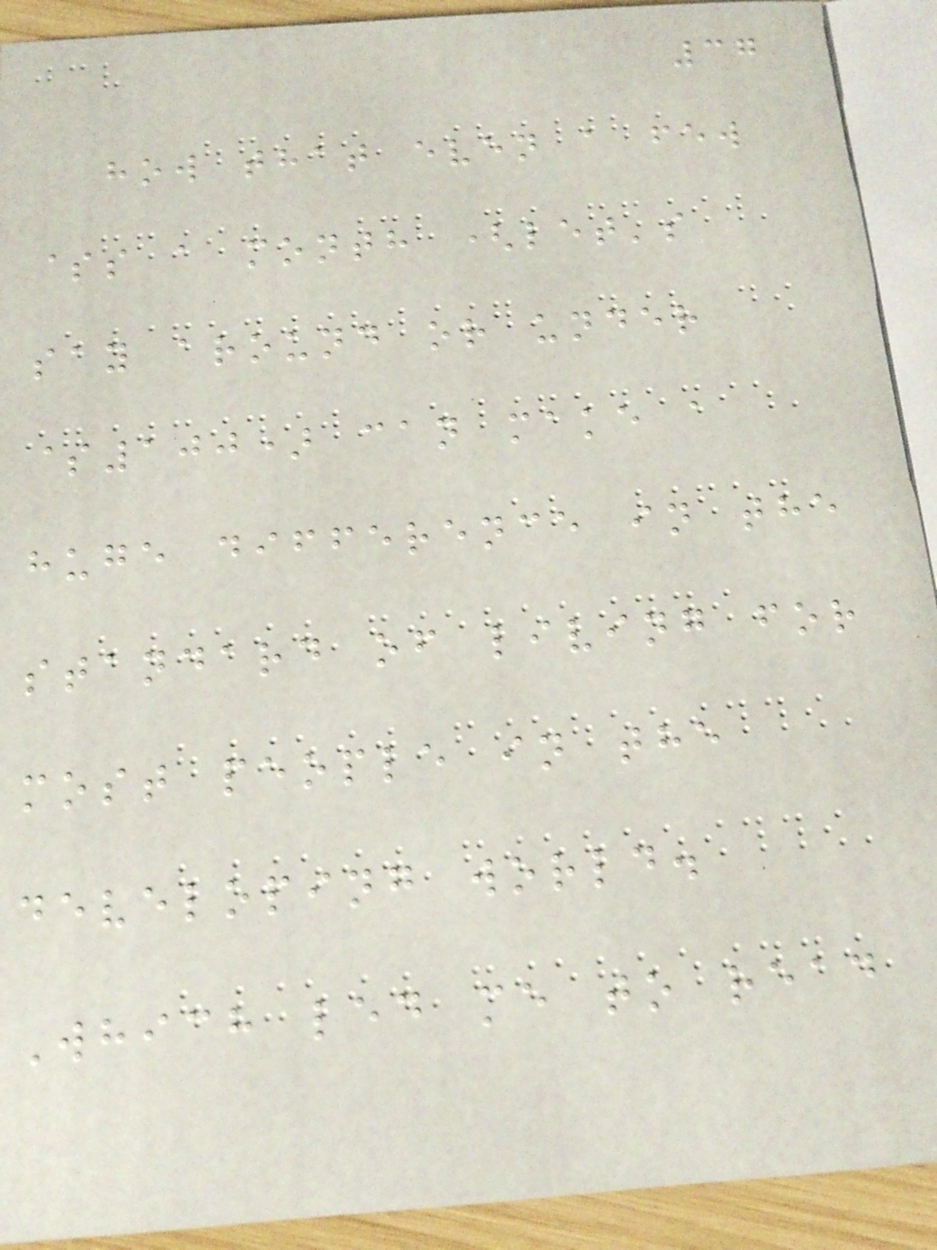37
how that even a few
$s a month (let's
say around or under
$100) can make a
huge difference in the
standard of living for
most people in the
developing world.
Which led me to read
